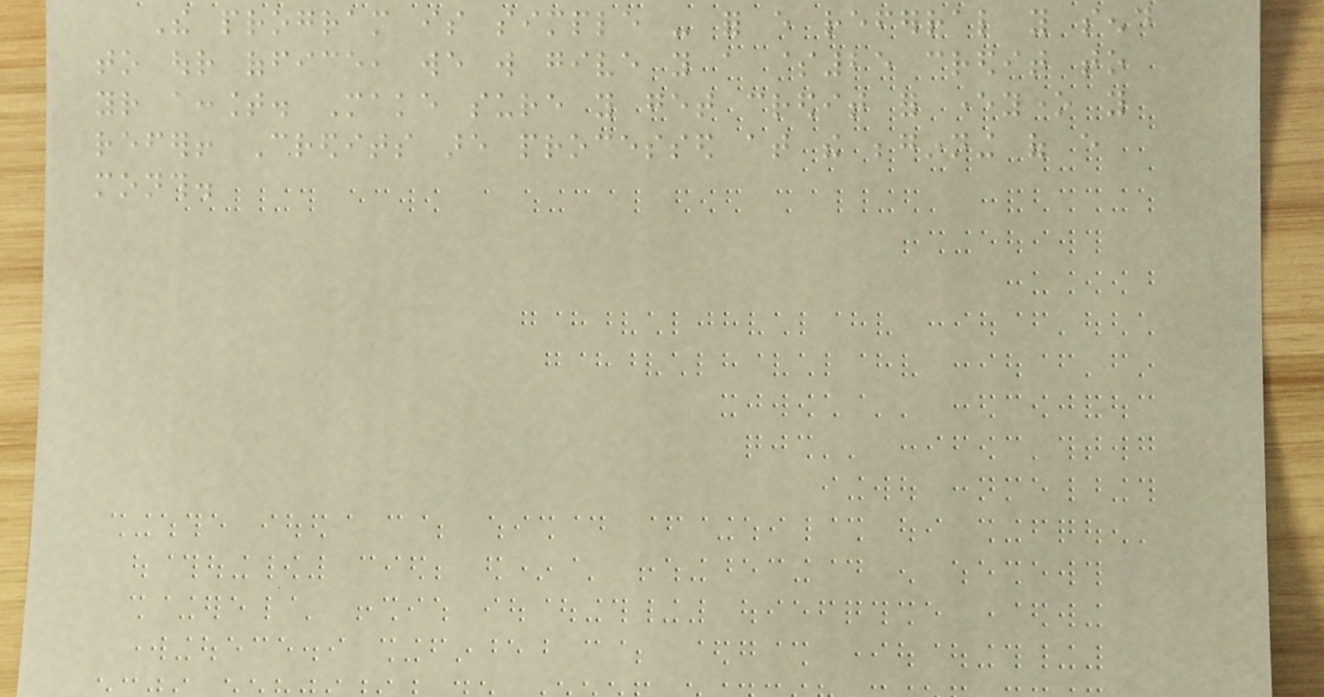The program is simple - for every referral you send
to our office, we will give you a $25 credit to
your account. Make sure you get credit for everyone you
refer! Credits are processed at the beginning of every
month.
